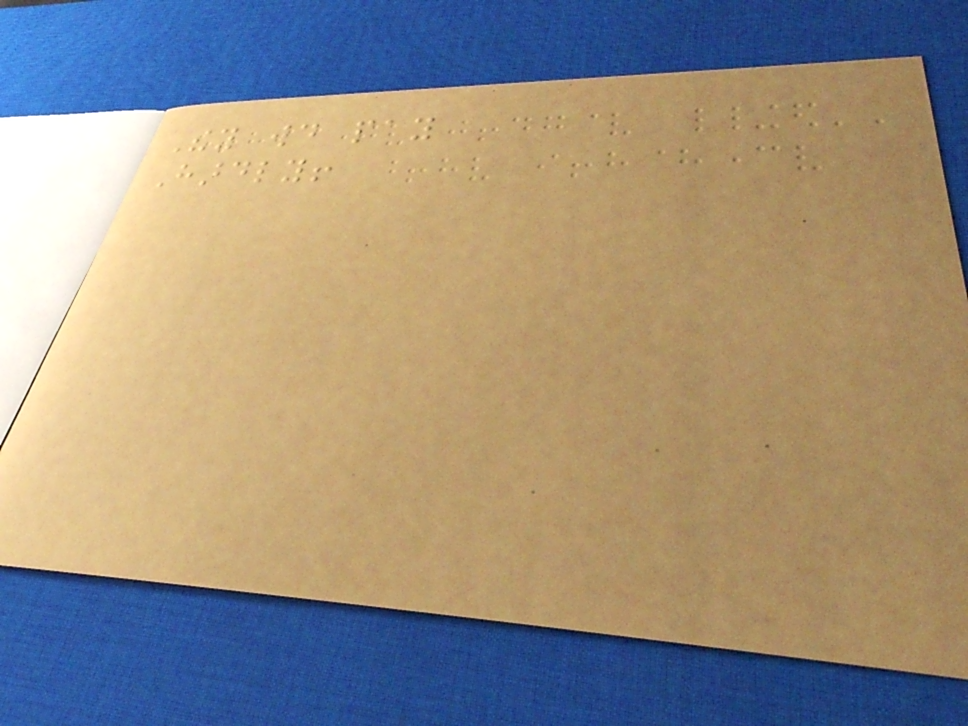They would pay
Hardly!
